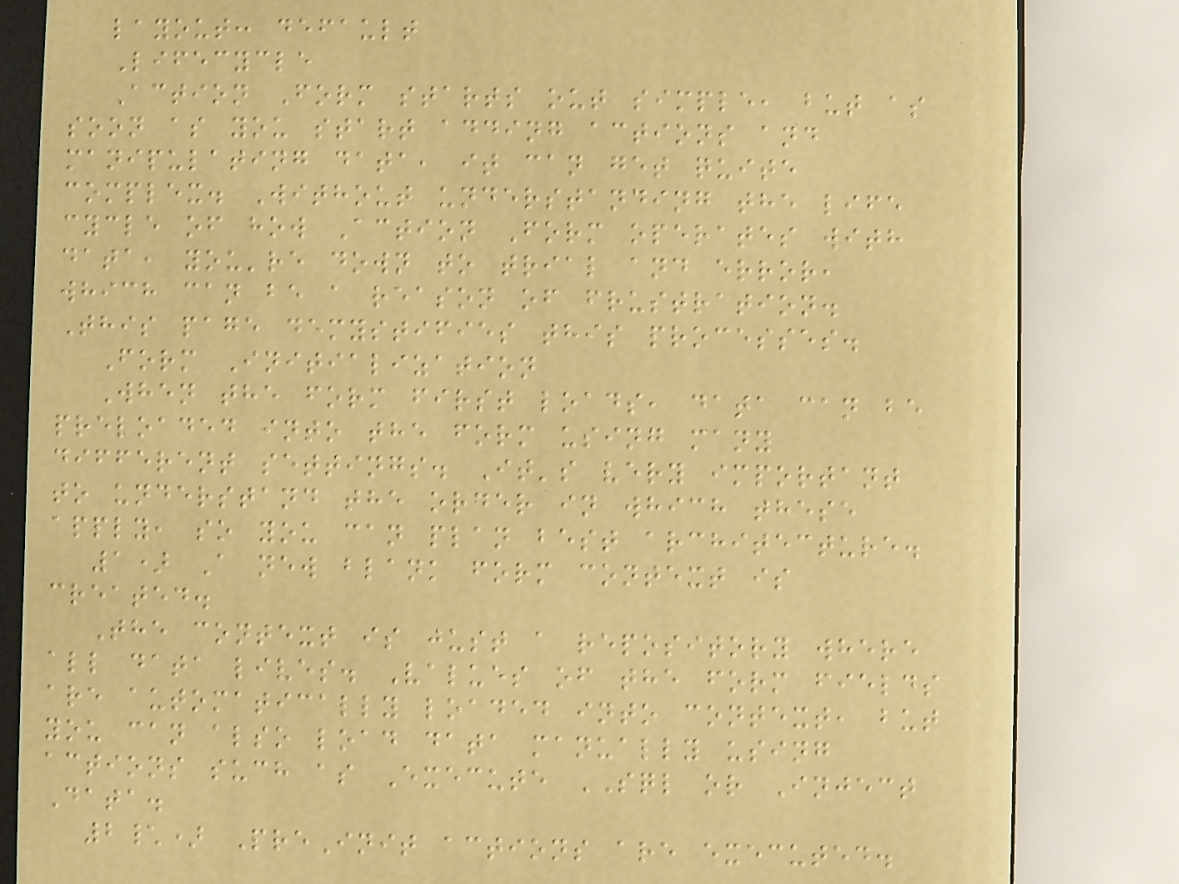layout: default
Lifecycle
Action Form starts out simple, but as
soon as you start adding actions and
manipulating data, it can get quite
complex. Without understanding the life
cycle of how Action Form operates with
data, you're down to trial and error,
which can be a reason of frustration.
This page demystifies this processes.
Form Initialization
When the form first loads, data can be
preloaded into the form using many
different settings. It's very important
to understand the order in which these
apply, so you can plan best architecture.
1) A new blank form context is
created.
The context is just a repository where
all data lives. Values of the form fields
are automatically loaded into context, but
you can also load data manually using
actions such as Execute SQL or Inject
Data.
2\) PreInit actions are executed.
